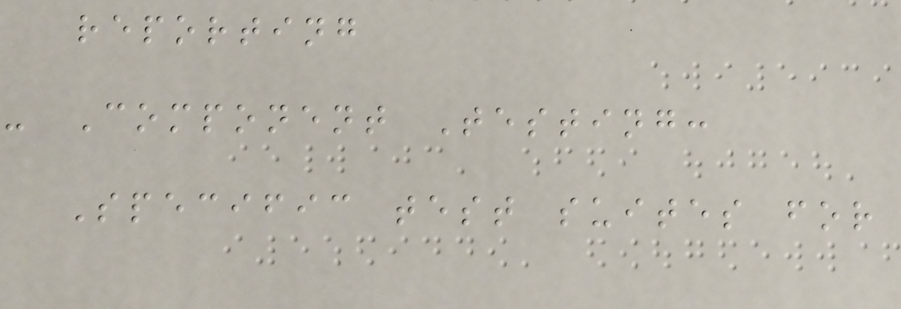reporting
- Component Testing:
Specific test suites for
